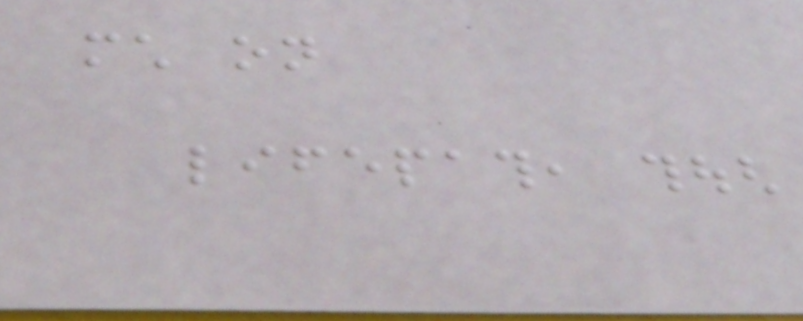much on
lifepath, though
